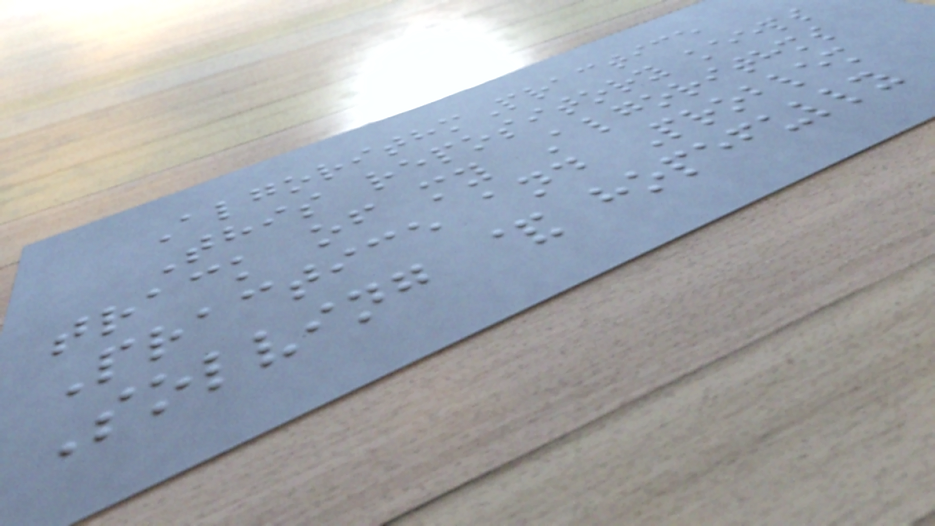AlgorithmPractice
This repository keeps
track of my Algorithms
Practice and Problem
Solving & hopefully
